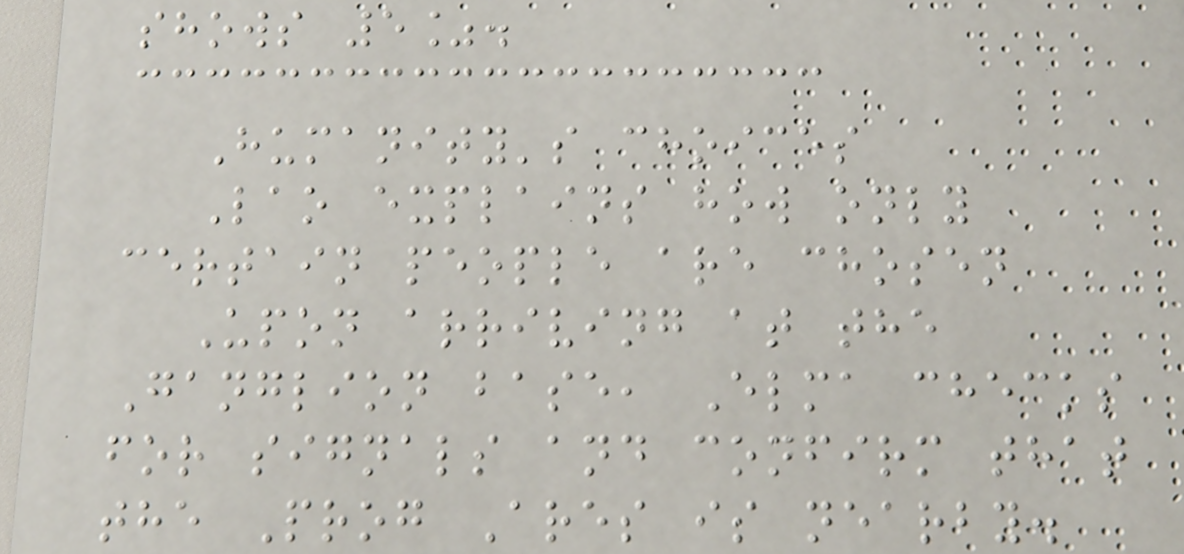shows 5%.
Humanity's choices
Lao explains how only
certain people are chosen
Upon arriving at the
Ganglion base, Elma checks
for signals and confirm that
the Prog Ares is nearby.
